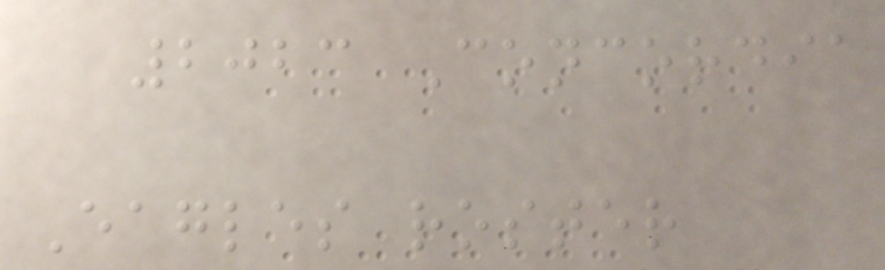2023 Concordia
Eagles roster
